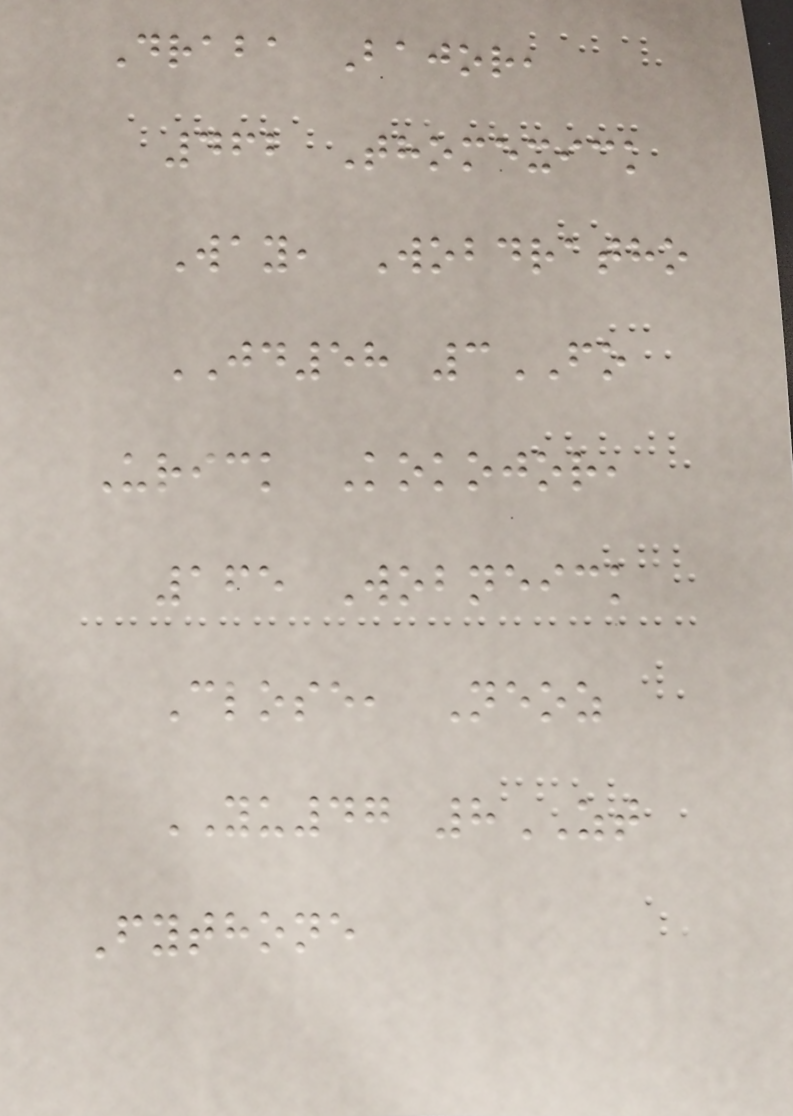Draba Bajor,
462 Thomexick
Way, Wobdratho
JD58 3FO
Urick Kokojor,
165 Wobneick
Close, Neoz
YU47 8ZT
Fythone
